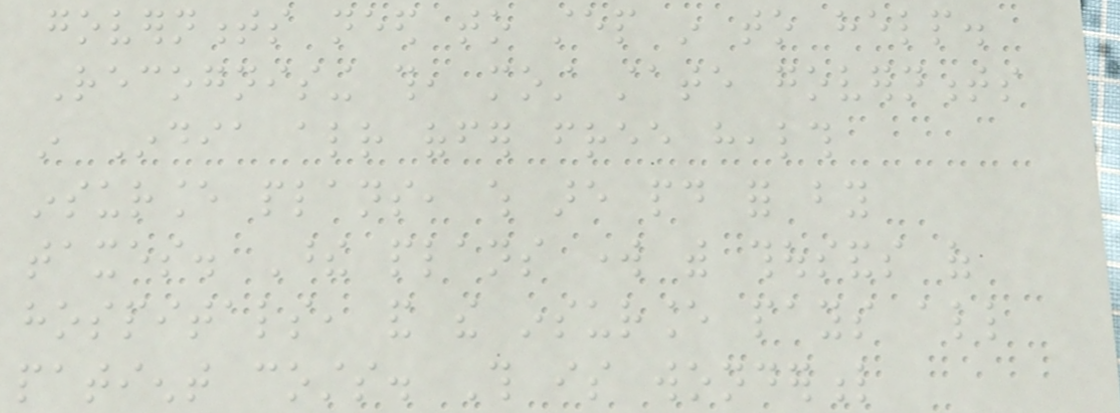governments need to step in to help.
Recognising this, most state governments
in India already offer free health
insurance plans, which are paid for by
taxes. These plans work with thousands of
hospitals, and the insurance pays all
patient costs. This is wonderful
